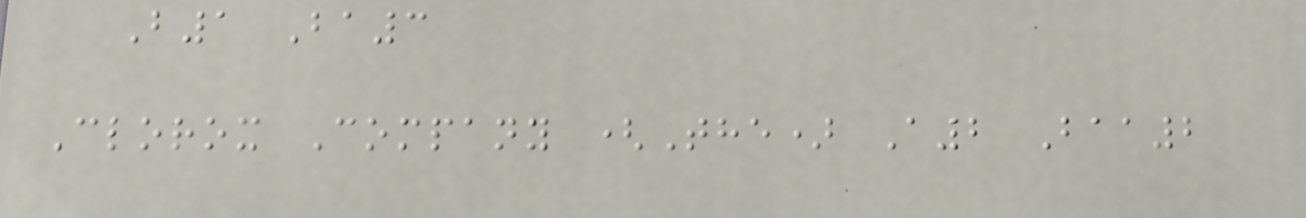B1 Ba3
Clorox Company (The) A2 Baa2
